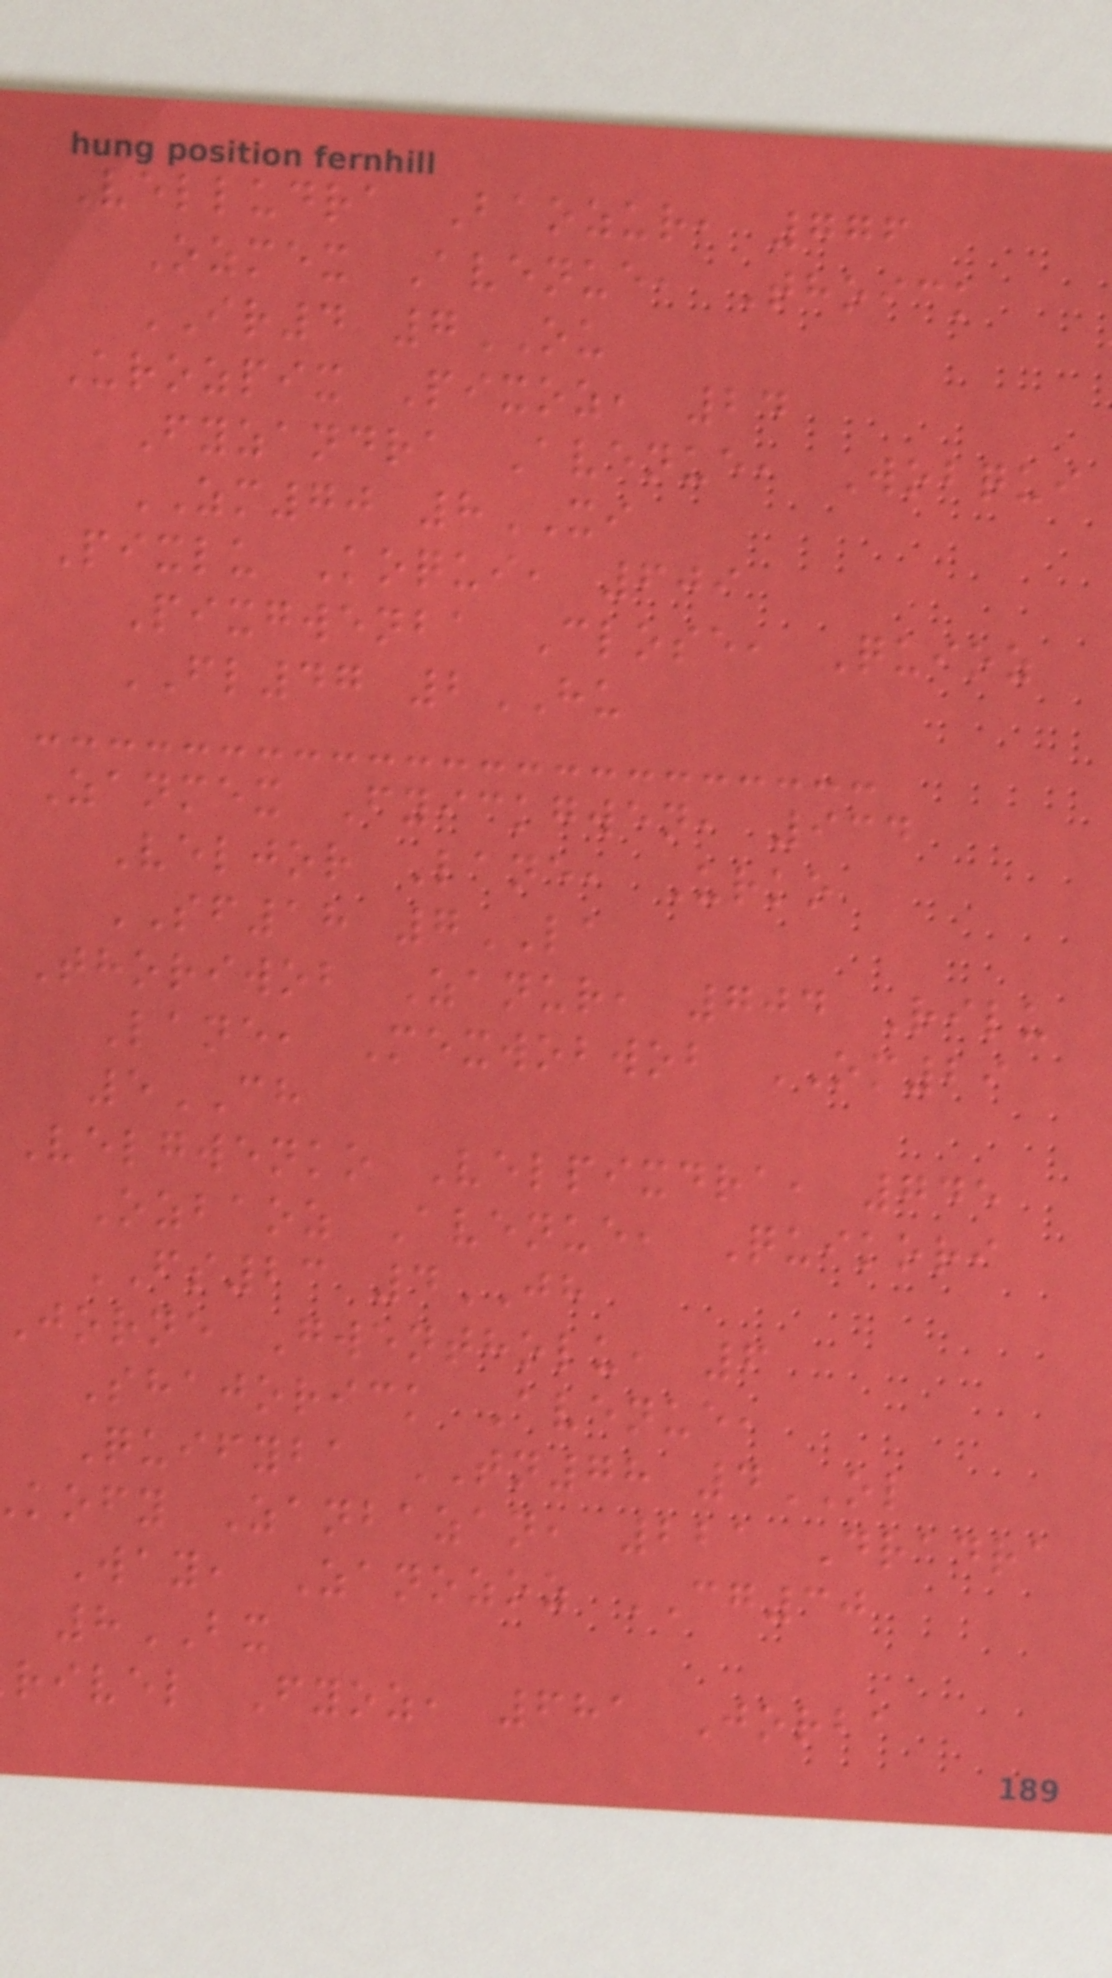Velludra Baozur, 776
Ozmex Avenue, Thoick
IR4 7OU
Urozpix Pixoz, 24
Fyzandra Avenue, Wobqui
ZM70 8XI
Pixlu Koqui, 609
Pixgwenba Close, Quioz
FL47 2HU
Zanmex Fyickgwen, 934
Veljor Lane, Urko
SF18 7LA
Thoriwob Zanur, 704 Rilu
Lane, Mexwobwob OM29
5CH
Velgwenko Velpixdra, 745
Ozbaoz Avenue, Quikori
FS23 4JH
jorne Gwentholu, 6
Shajorick Avenue,
Quifyba TN78 4OL
kofy Zanbazan, 221 Dradra
Way, Zanozoz CG30
8BX
rivel Fyoz, 681 Jorba
